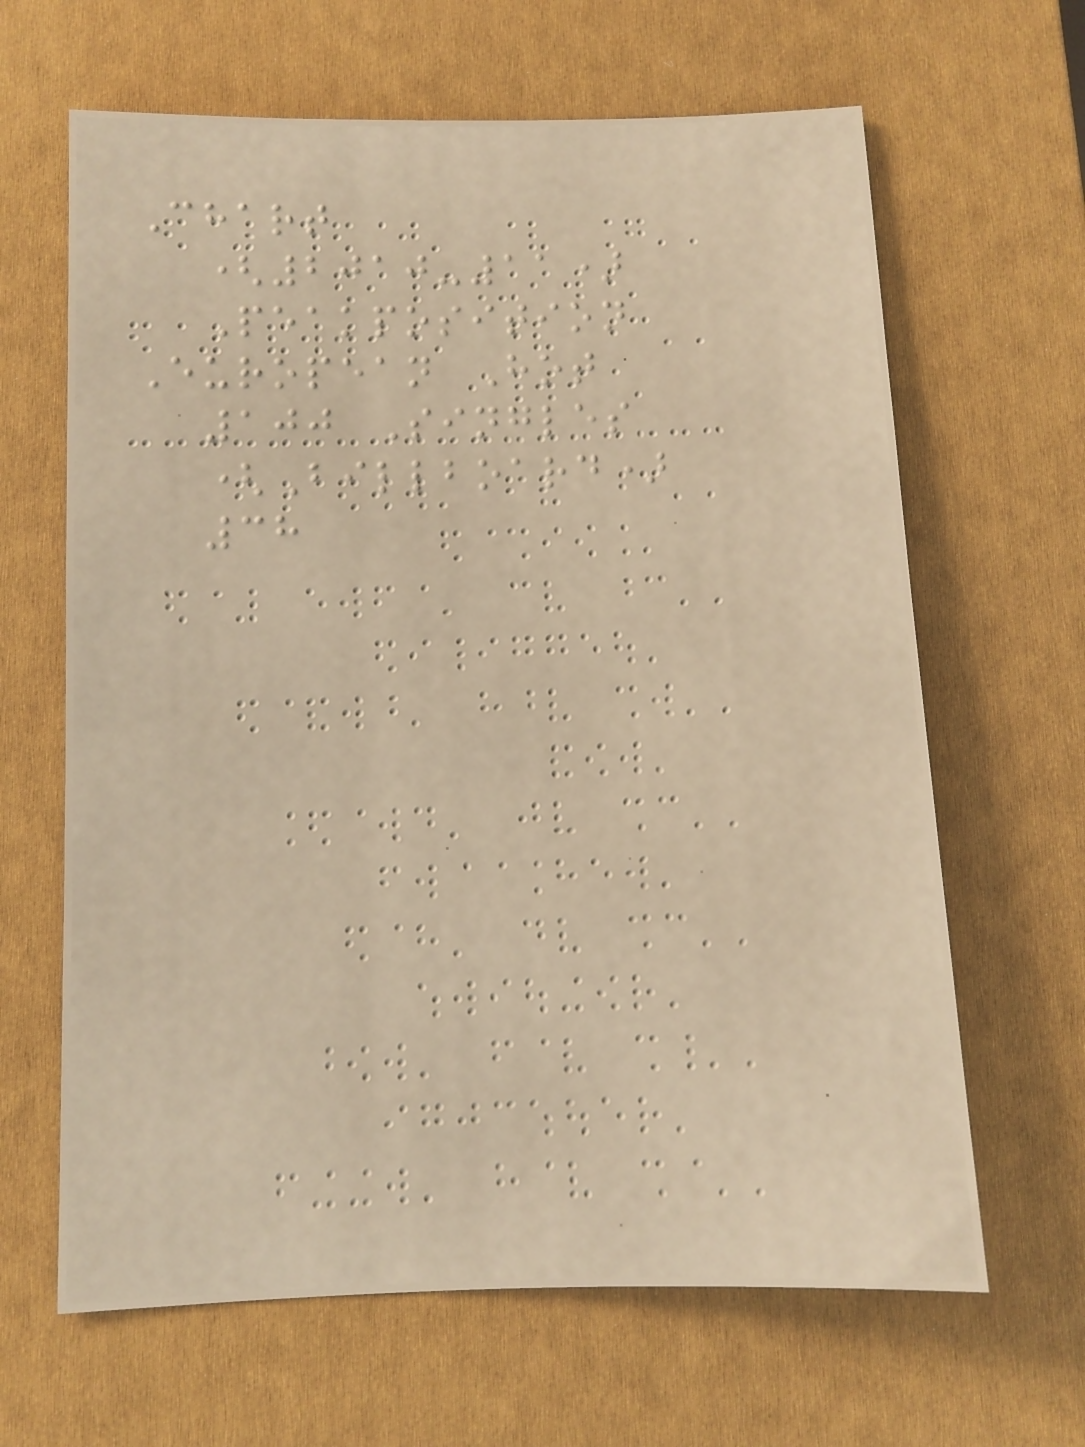Chart
(2010-11)
Peakposition
European Hot
100 Singles
(Billboard)
38
